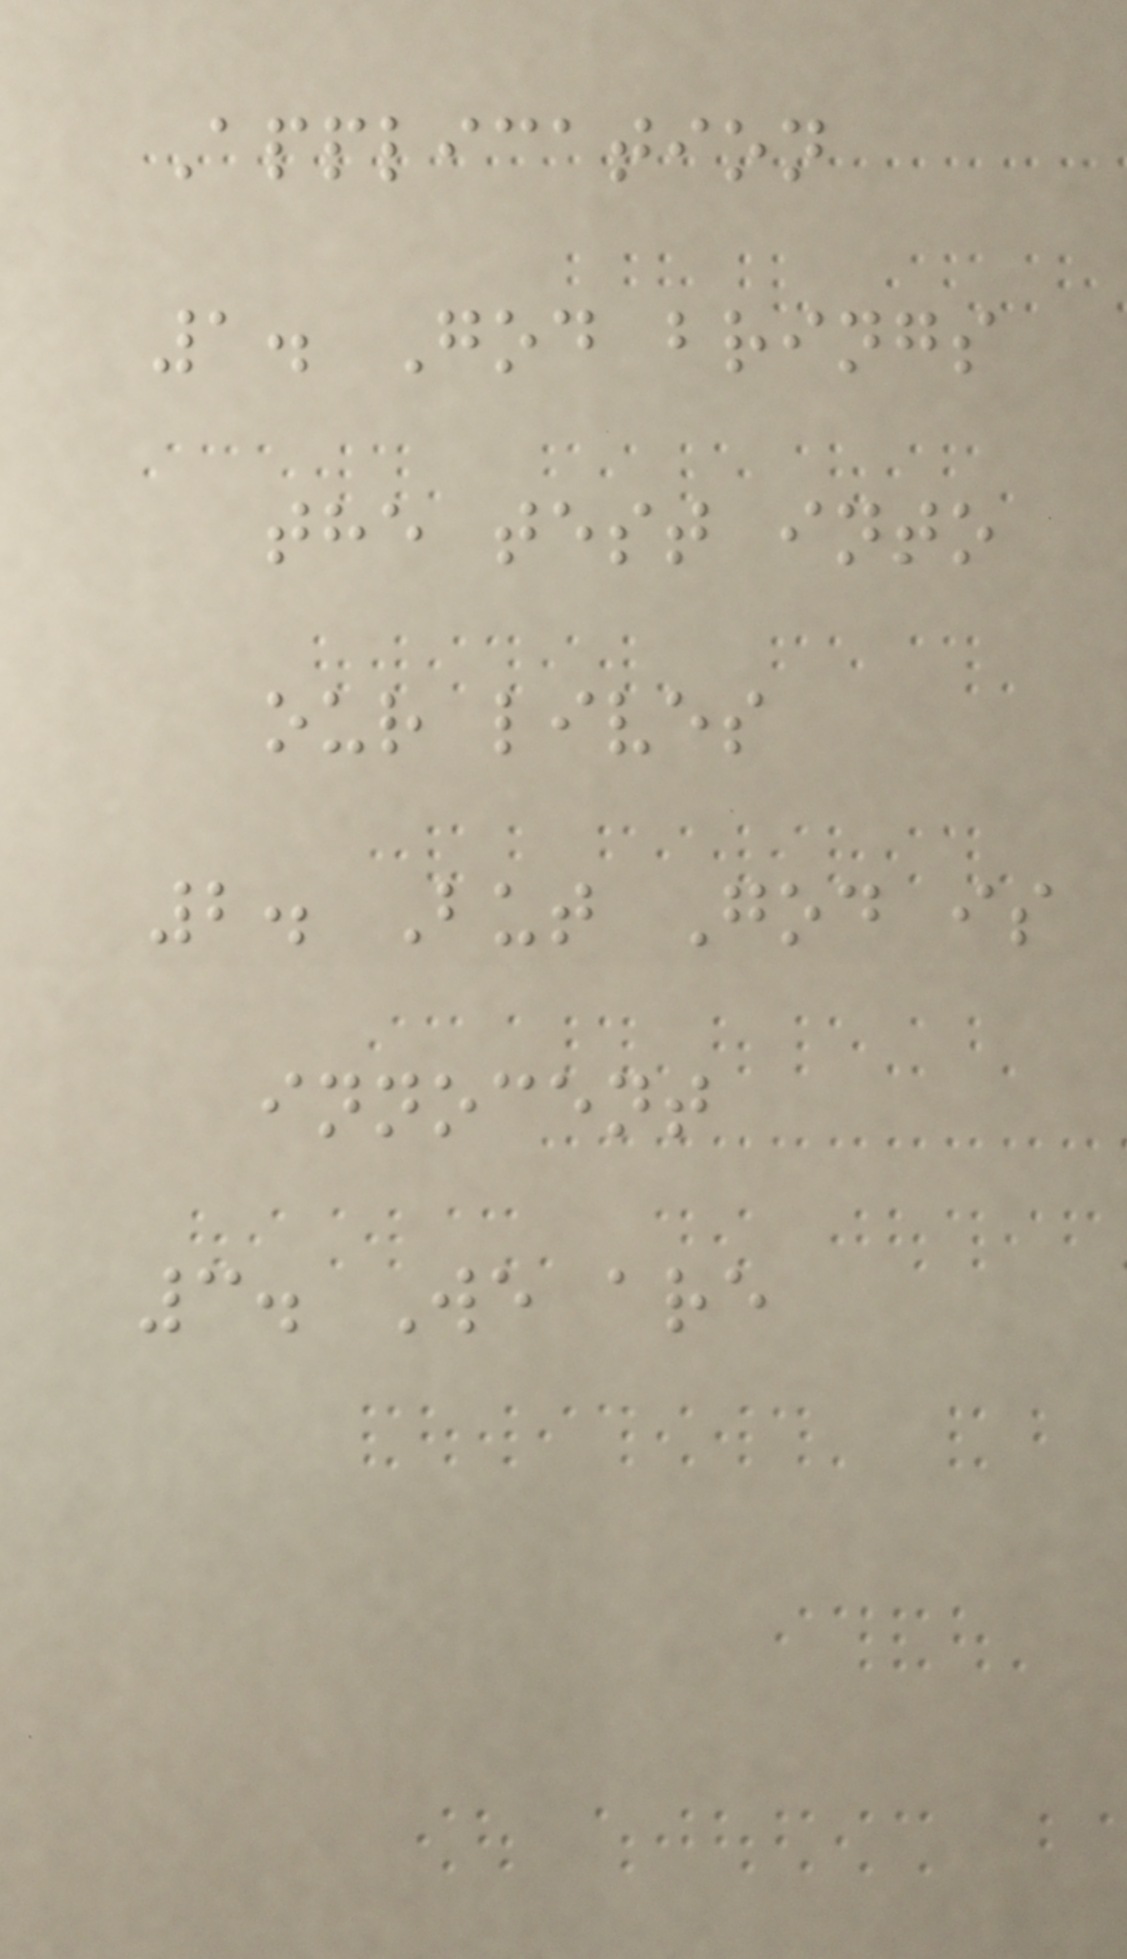Application
1. God brings
the test into
our lives
2. But God is
innocent
3. We are
